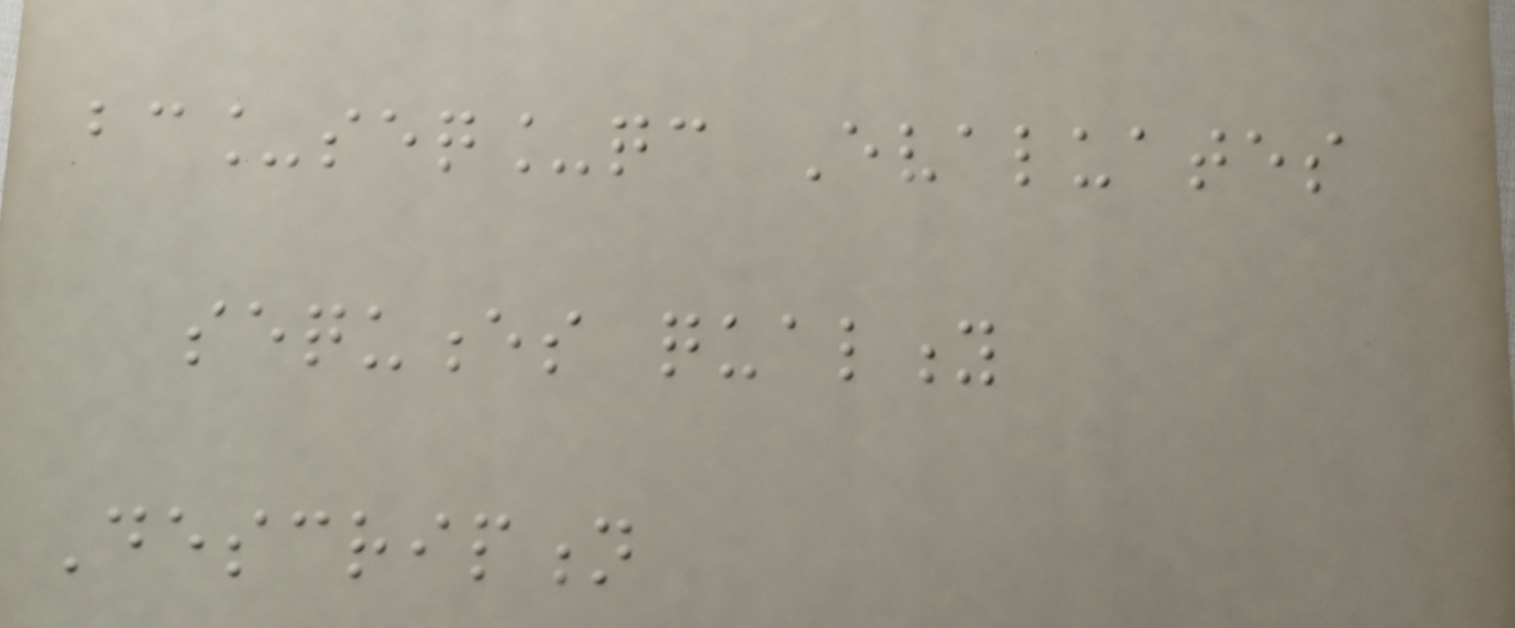bc_seq_qc Evaluates
sequences quality
Description
